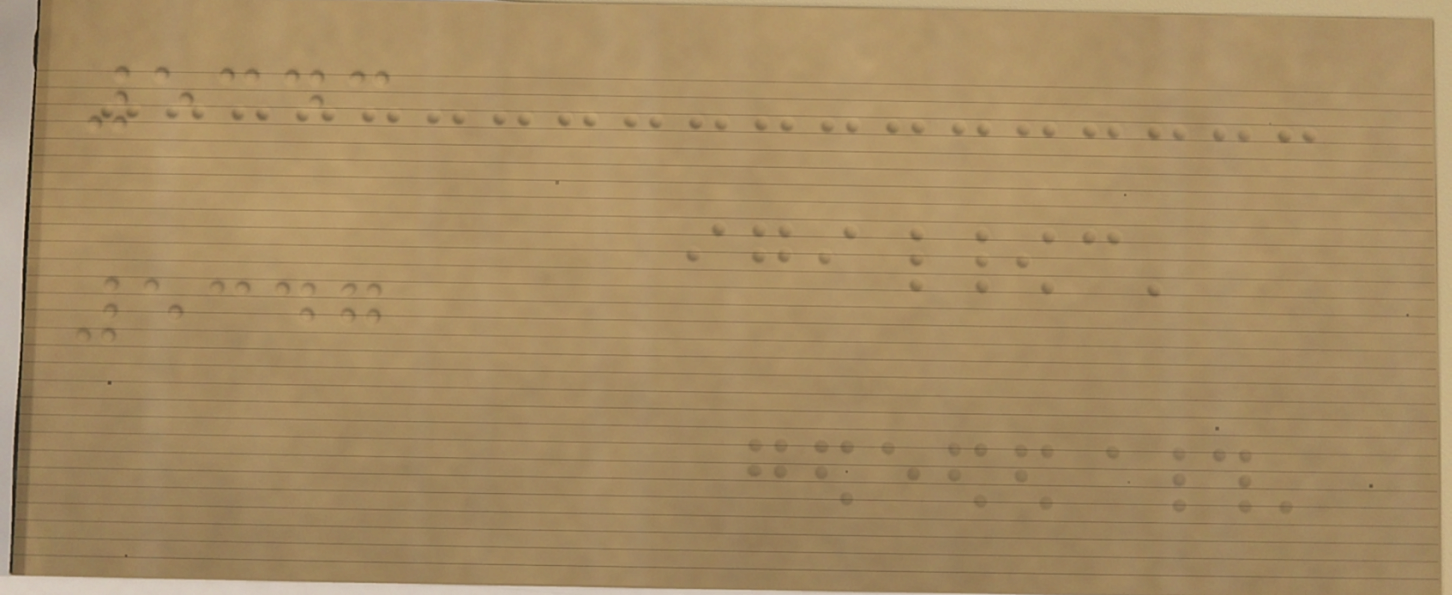5343
5347
